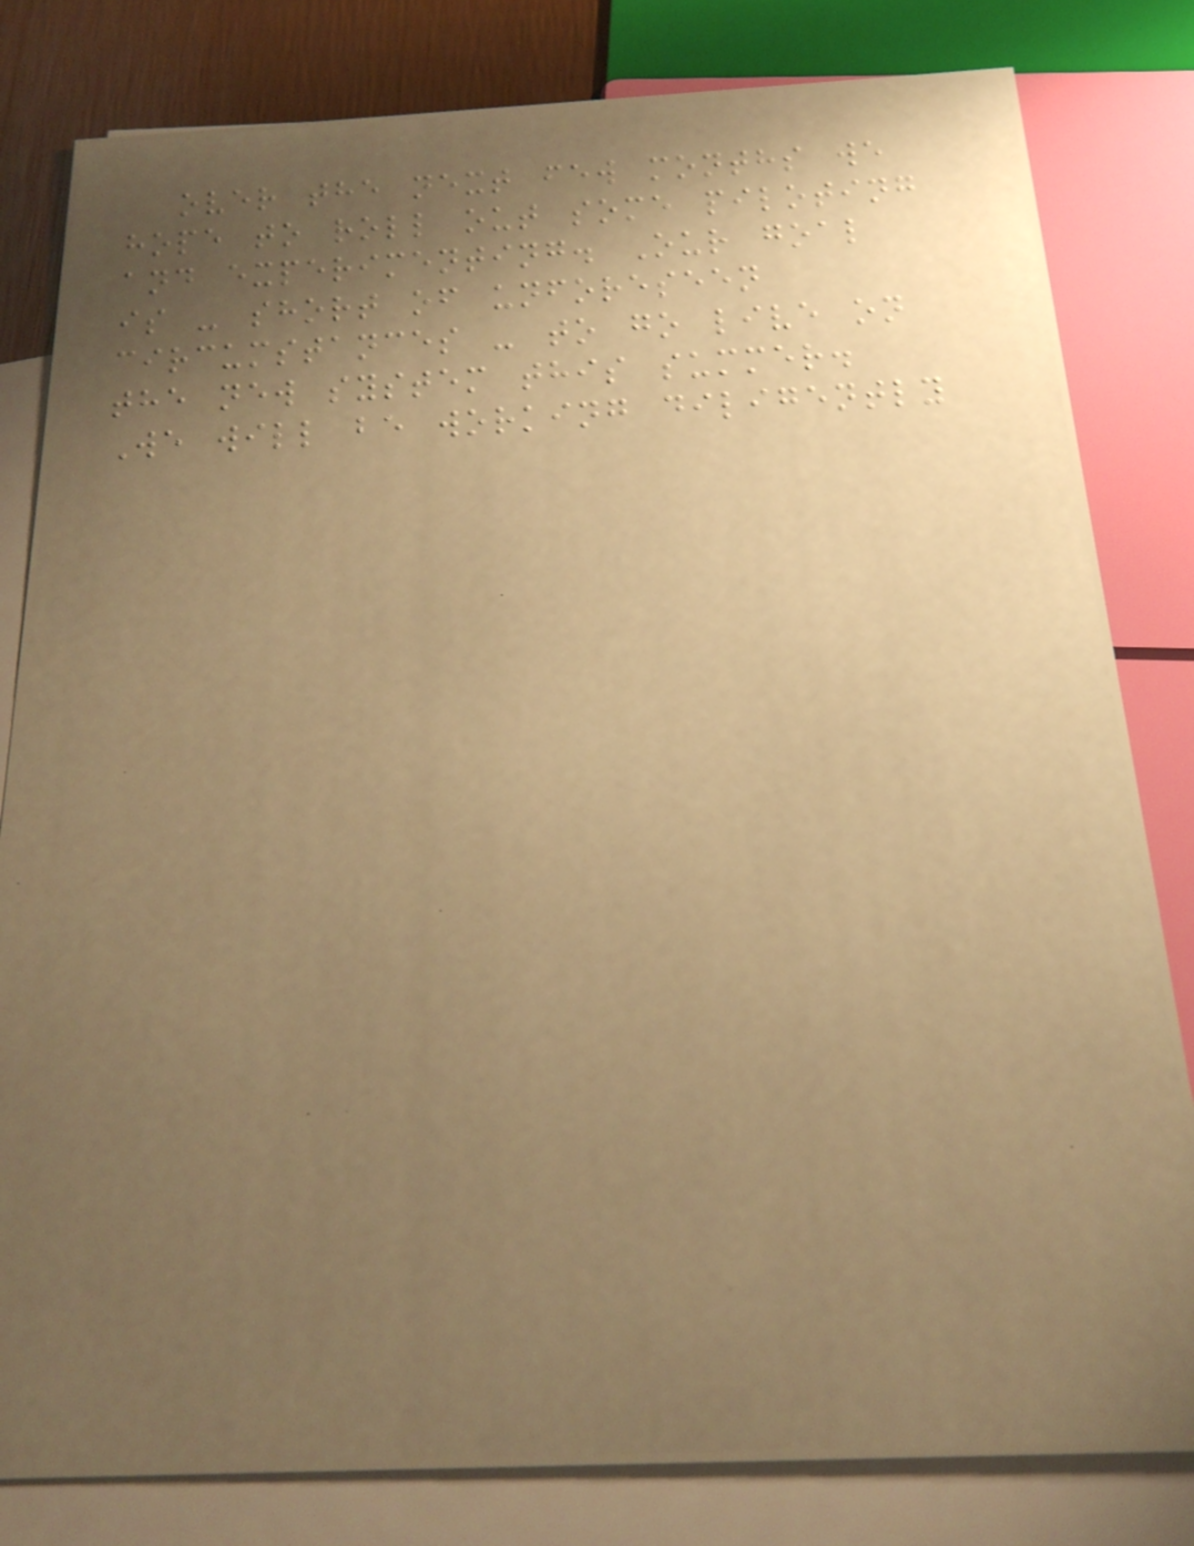over the next few months we
hope to roll out some piloting
and experimenting. Our goal
is - short of unforeseen
circumstances - to go live on
the new system this summer.
We will be working diligently
